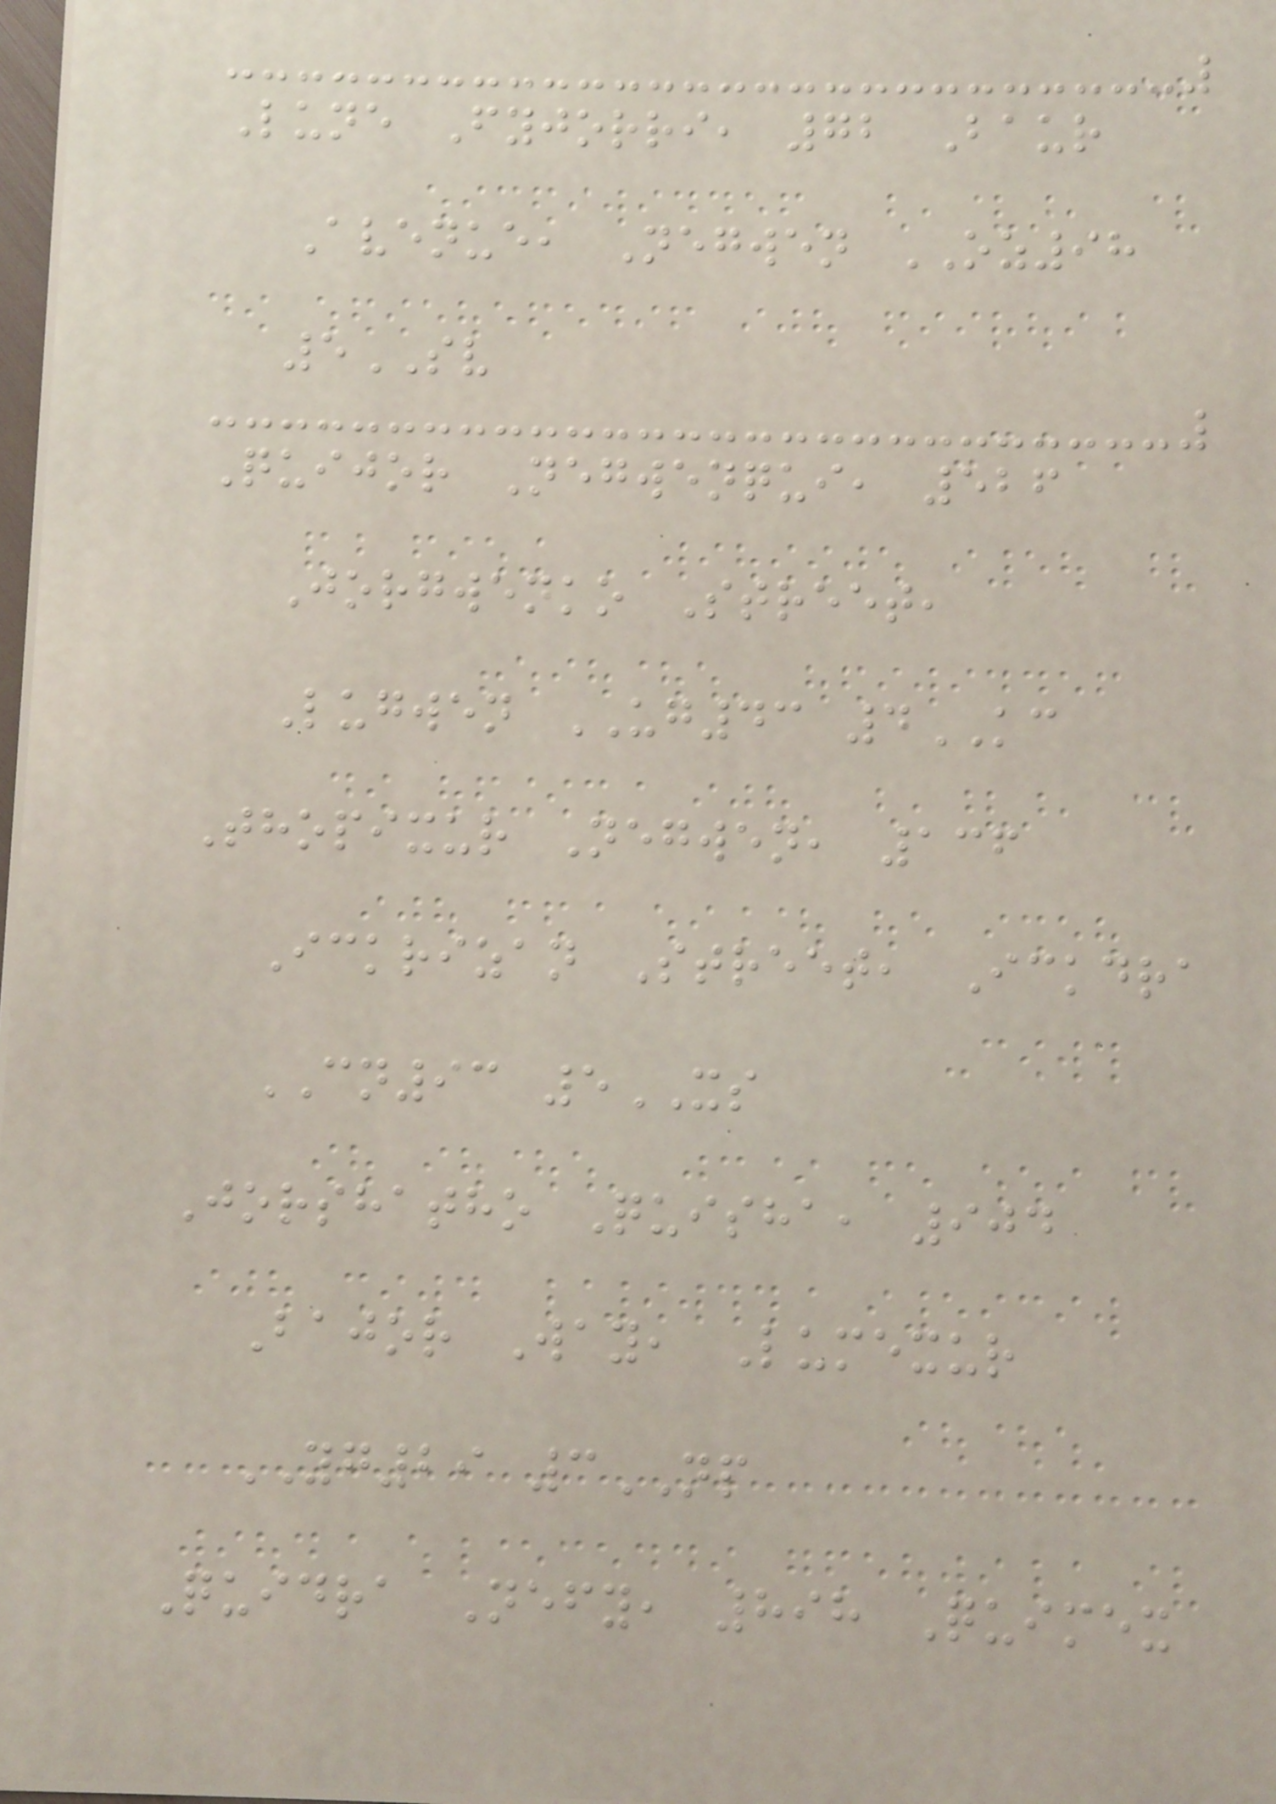Lune Fyjorri, 72 Baur
Avenue, Negwen OZ98
5SV
Quijor Negwenqui, 526
Jorgwenko Street,
Lugwen UG43 4KC
Thopixur Negwen, 136
Ickrizan Street, Ickdra
CN93 5XS
Jorshatho Quisha, 904
Bajor Way, Lumexur
YG29 3NP
Quidra Nefy, 898 Quimex
